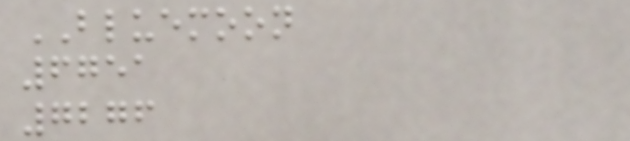BLUEMOON
6751
7276
